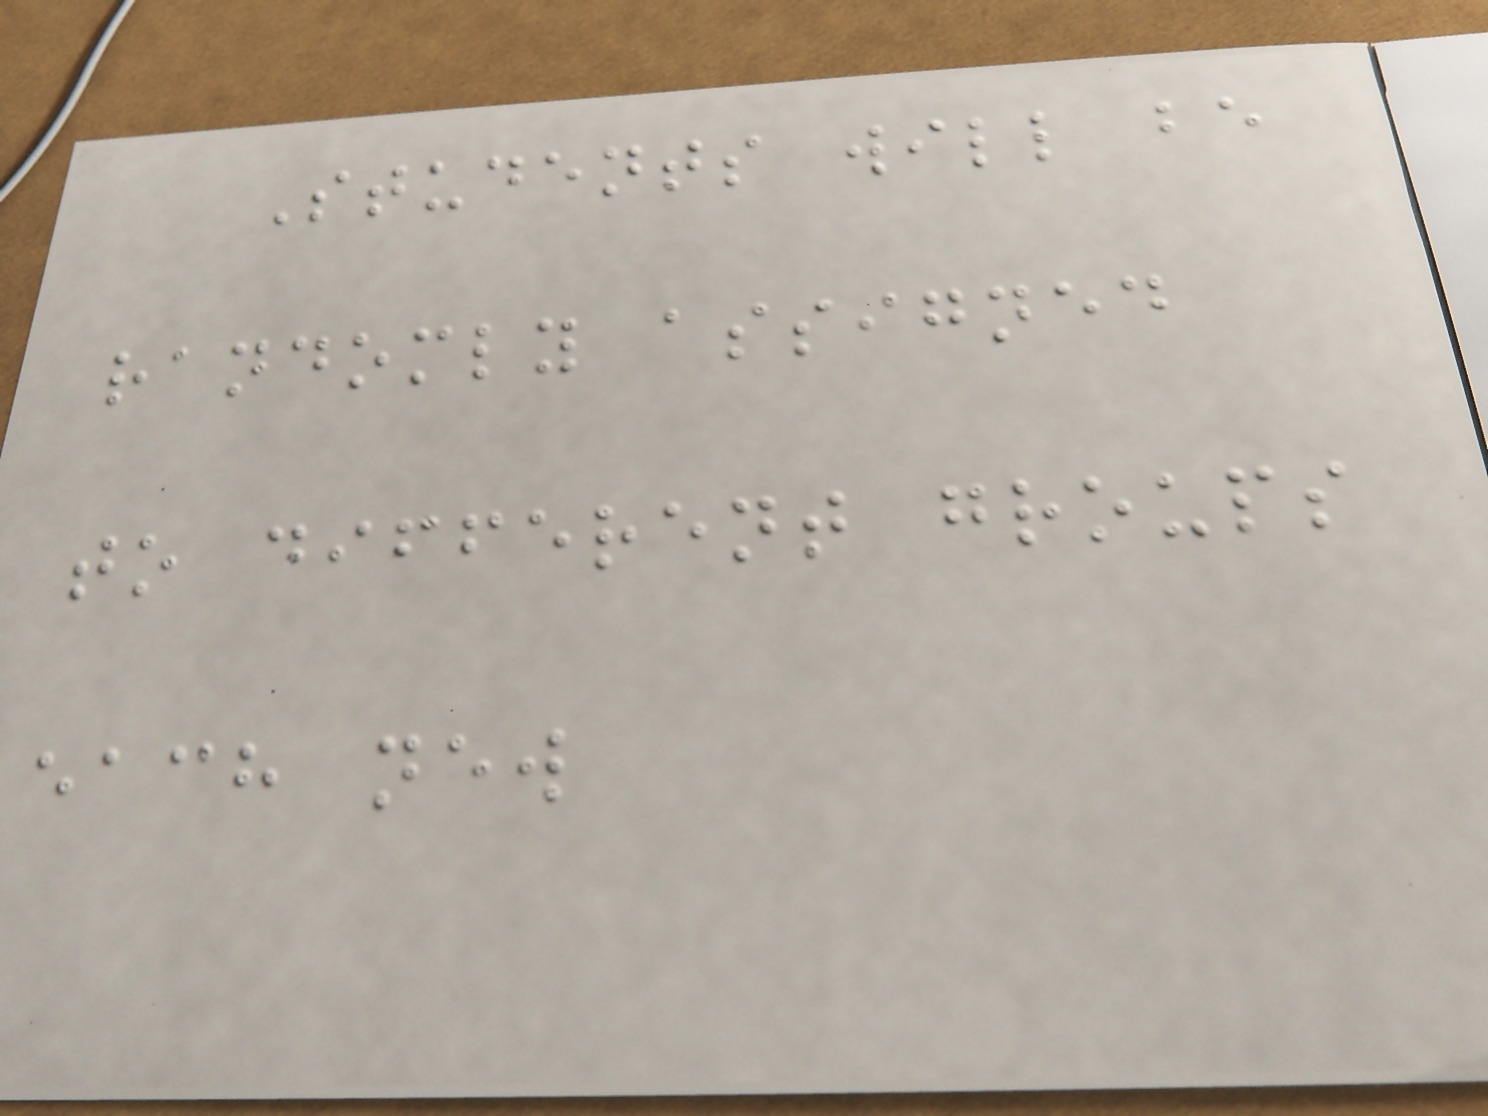Students will be
randomly assigned
to different groups
each new
